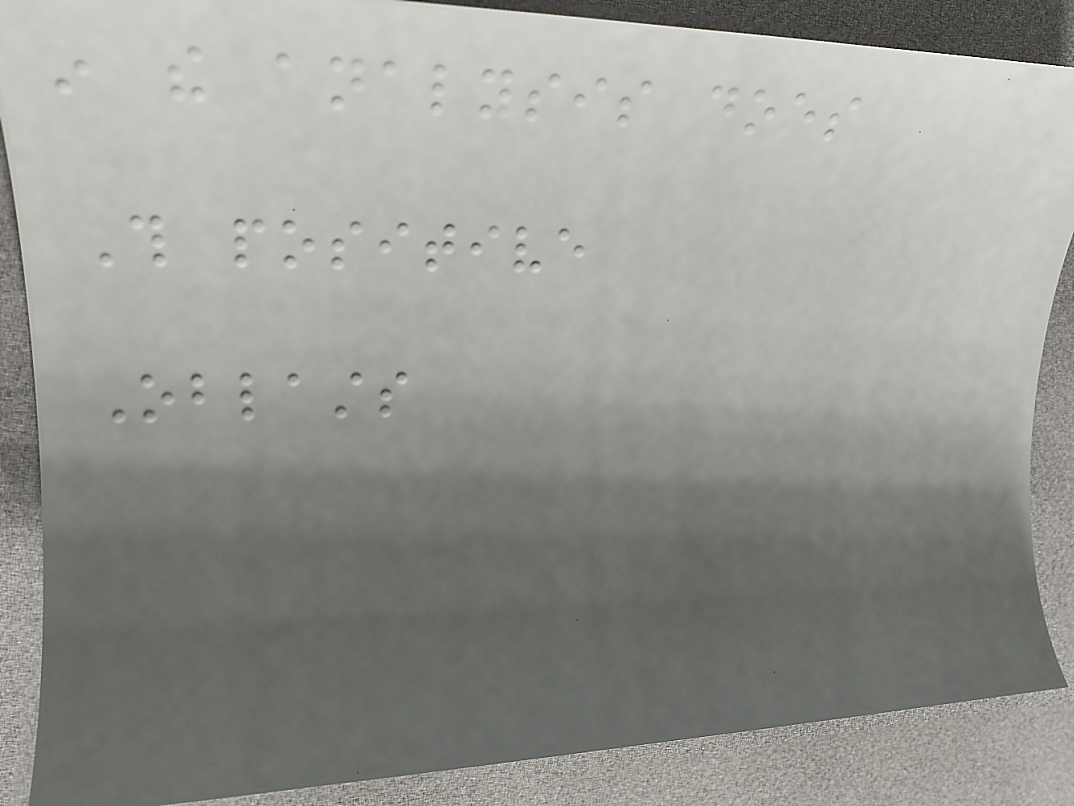in the analysis does
This positive
Oblasts
